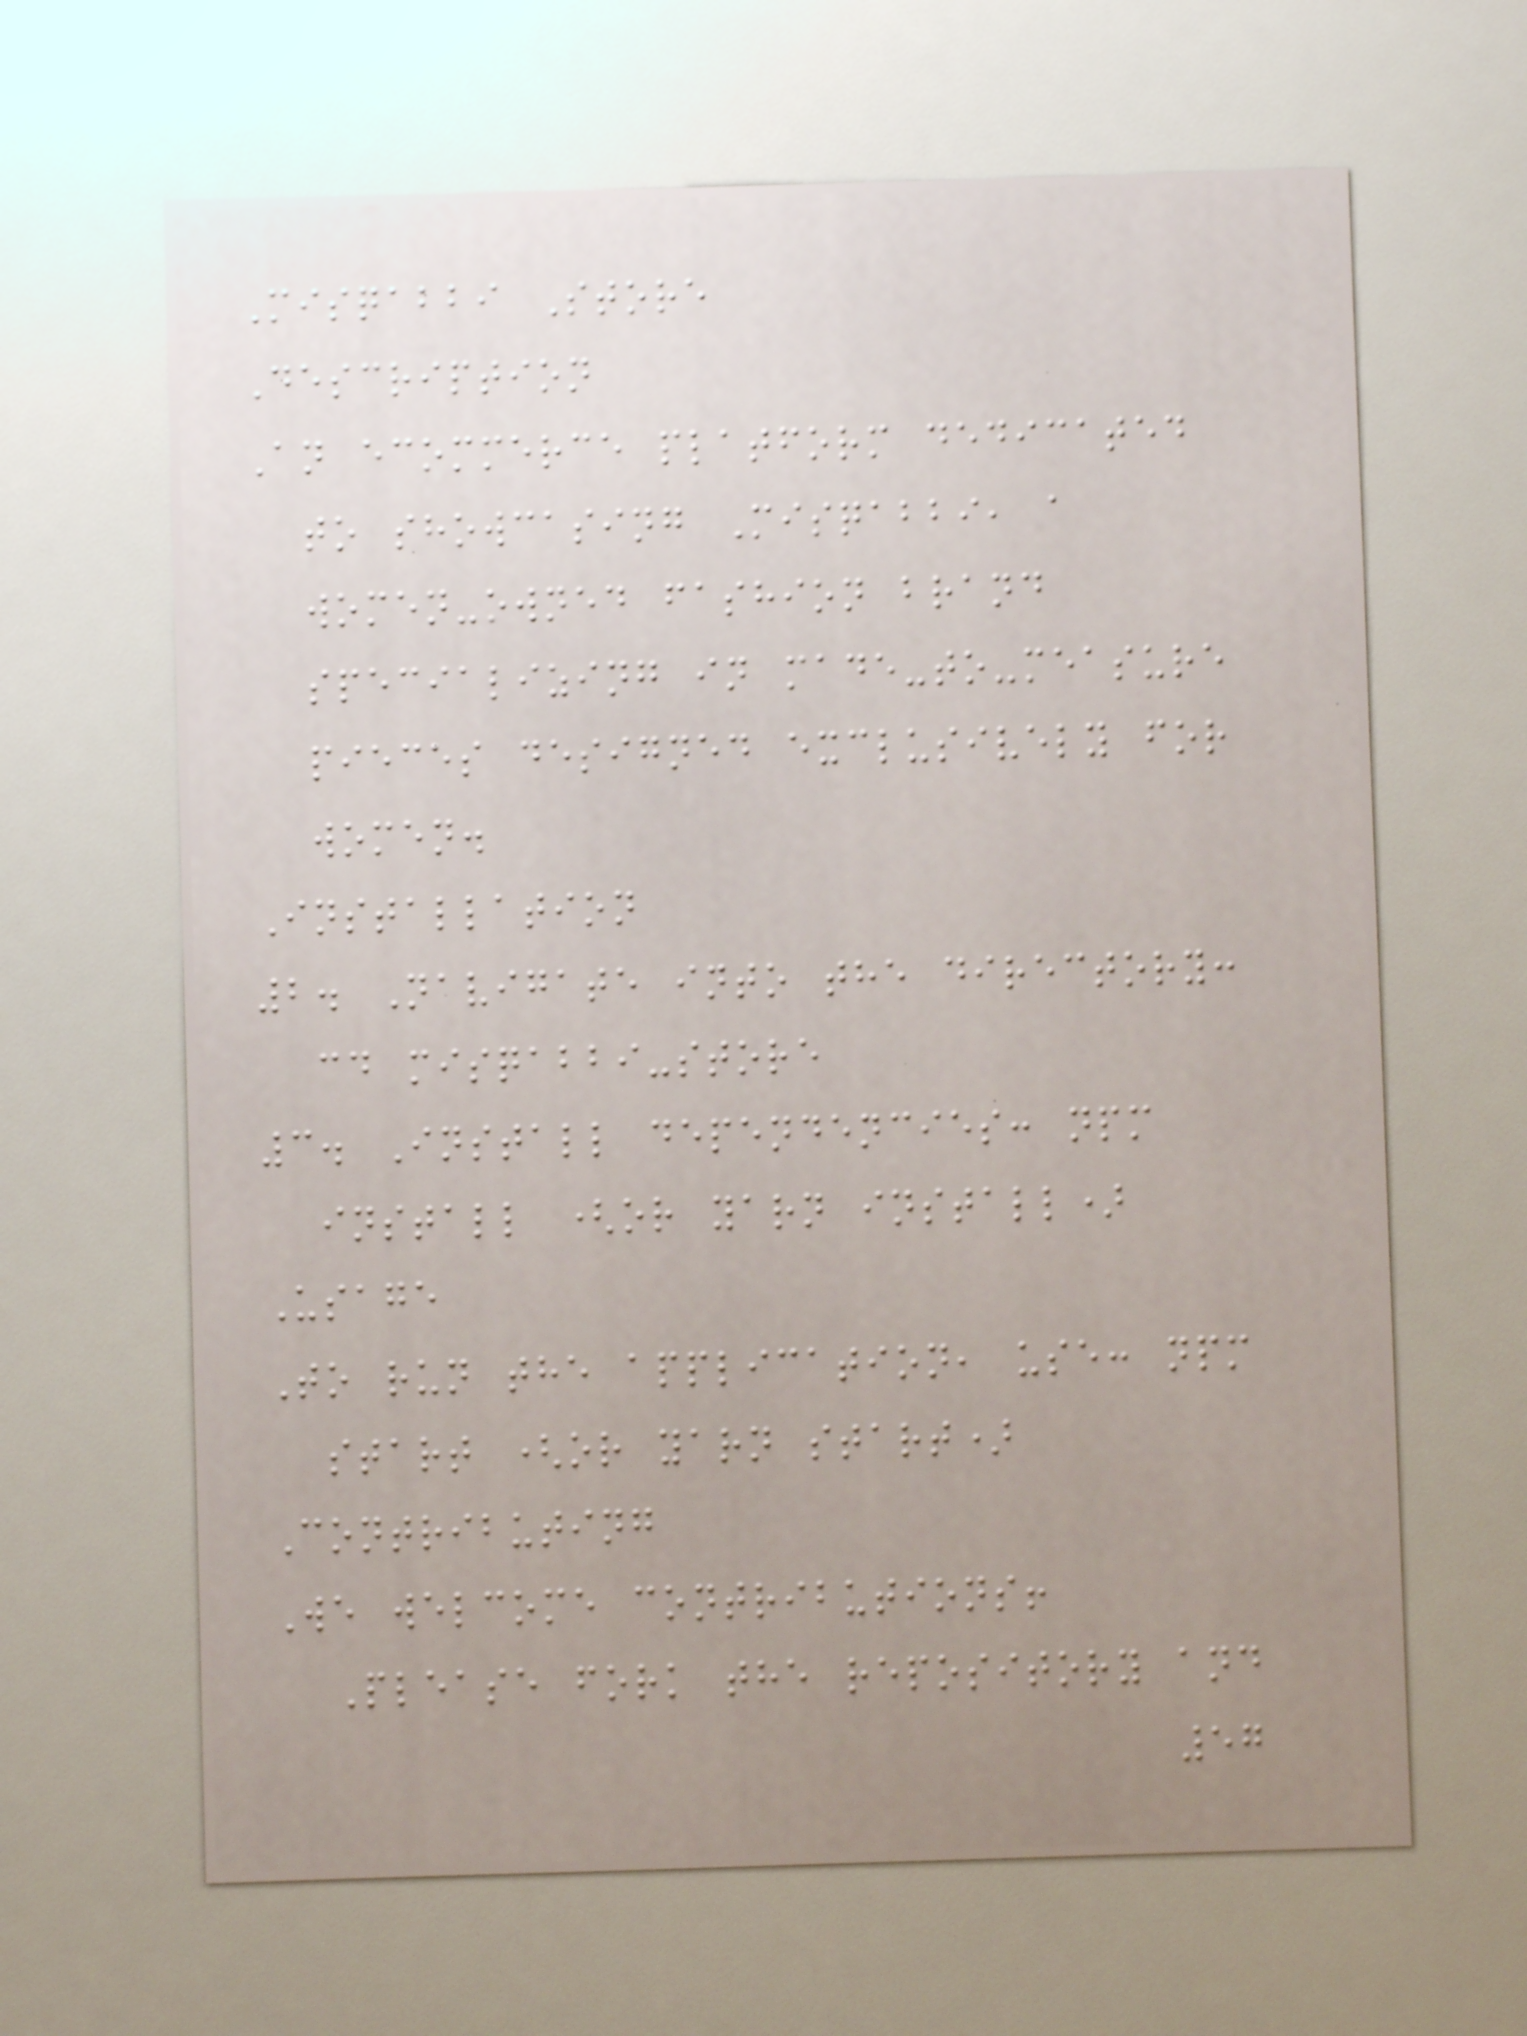Misqabbi Store
Description
An ecommerce platform dedicated
to showcasing Misqabbi, a
women-owned fashion brand
specializing in made-to-measure
pieces designed exclusively for
women.
Installation
2. Navigate into the directory:
cd misqabbi-store
3. Install dependencies: npm
install (or yarn install)
Usage
To run the application, use: npm
start (or yarn start)
Contributing
We welcome contributions!
Please fork the repository and
57
